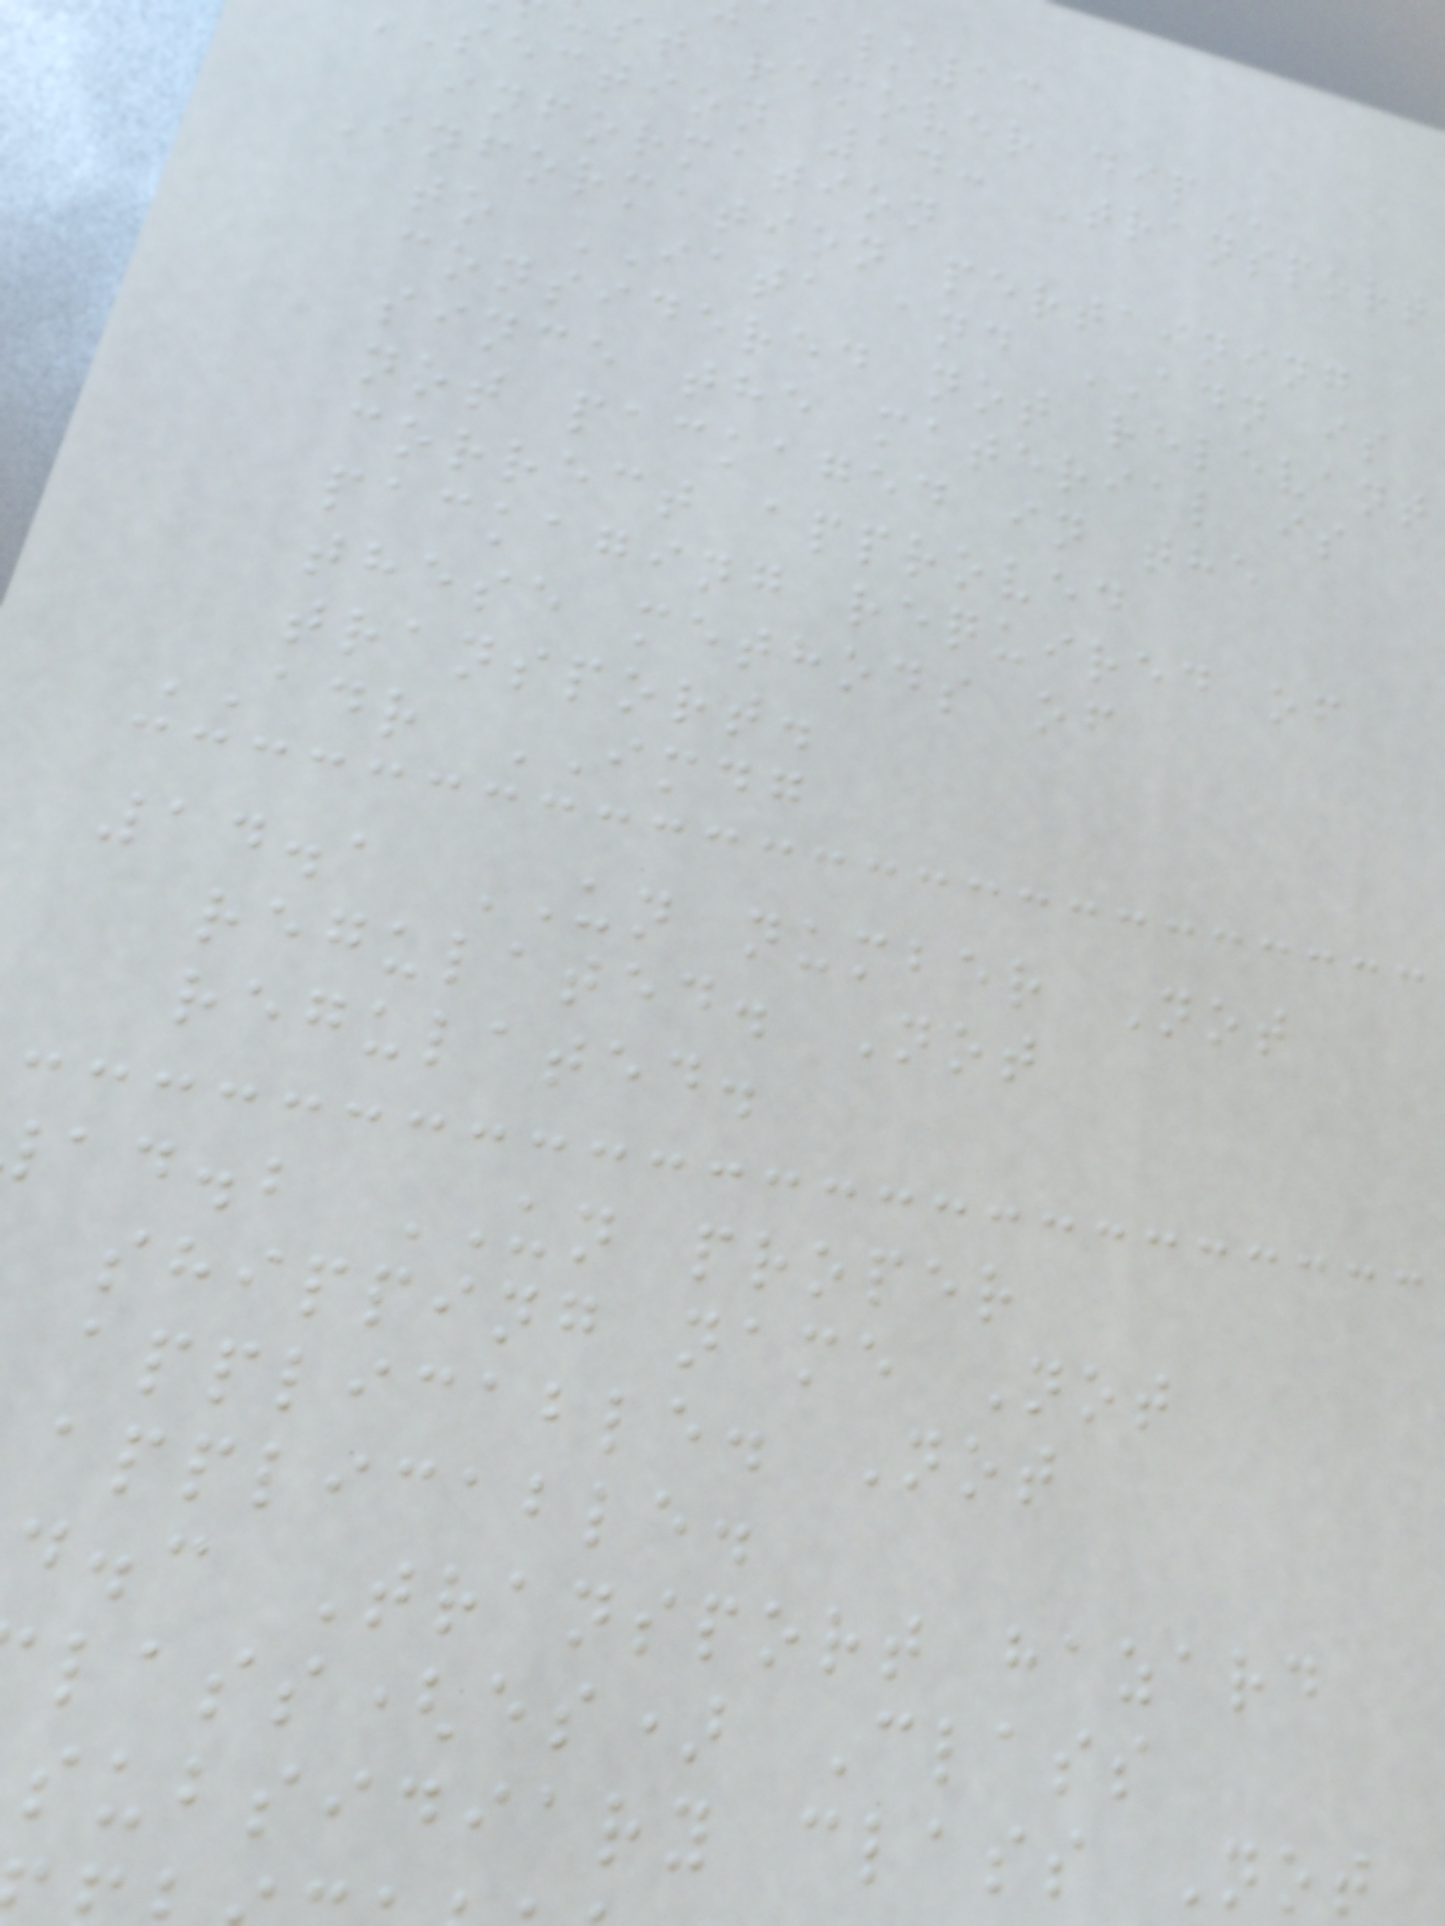/13
st remover
section 14: Transport
information
Information pertaining
to IATA and ADN is
considered not relevant
since the material is
not packaged in the
correct approved
packaging required of
these methods of
transport.
ADR IMDG
14.1 UN number Not
regulated. Not
regulated.
ad.b UN proper
shipping name Not
applicable. Not
applicable.
d.c Transport hazard
lass(es) Class
subsidiary class Not
